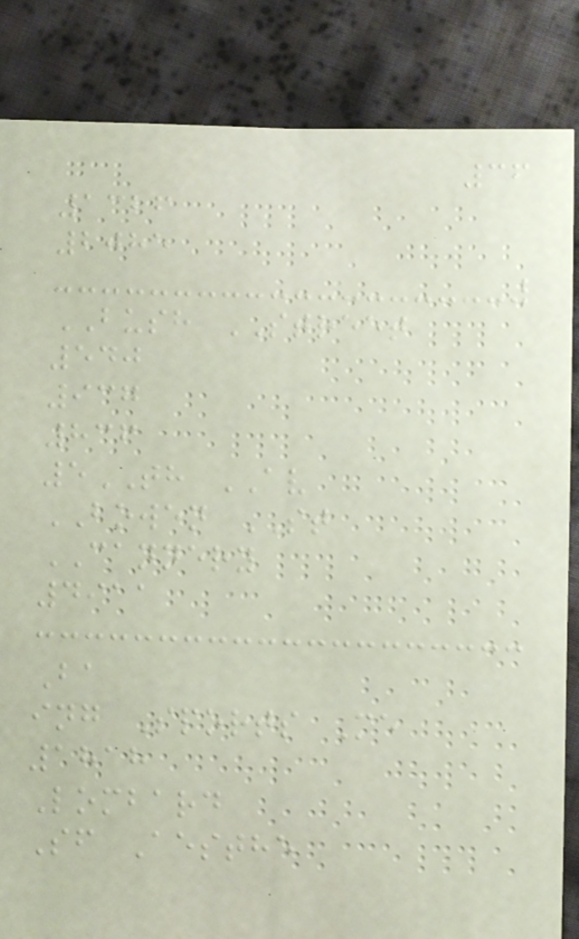36
1326
2085
BUSH STREET
540
937
836
5TH AV
BOWEN ST
CANNERY
4911
Ba
ing Sports Me
1818
Lombard
Sf Aesthe
